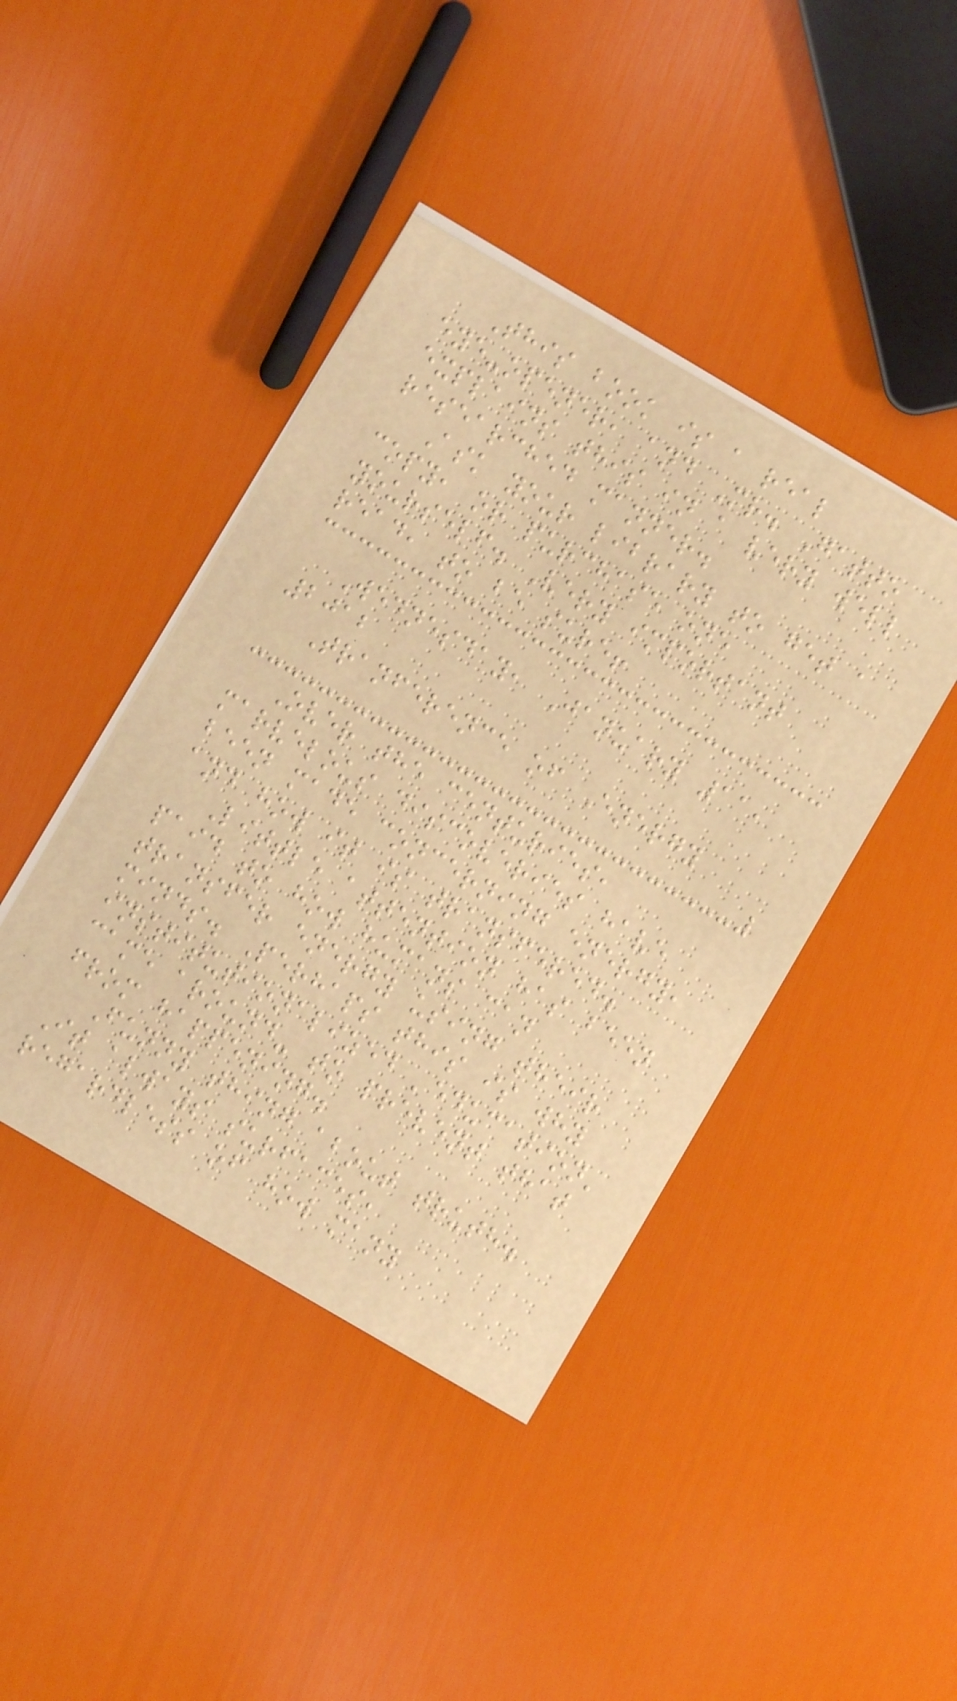This book is a real
eye-opener, and Mr. Gatto
explains this in a very well
researched manner.
Ask your library to get a
copy, or purchase one
yourself. Very important
read, to be sure!
Wednesday, January 11,
2012
Tranference of Energy
Over the centuries,
marvelous discoveries have
been made concerning energy,
and how it is transfered.
Little attention has been
paid to how humans can
transfer energy using their
minds. Perhaps this is why
institutionalized 'education'
came around- to prevent that
from happening.
Funny thing about truth.
It always surfaces,
regardless of how many
